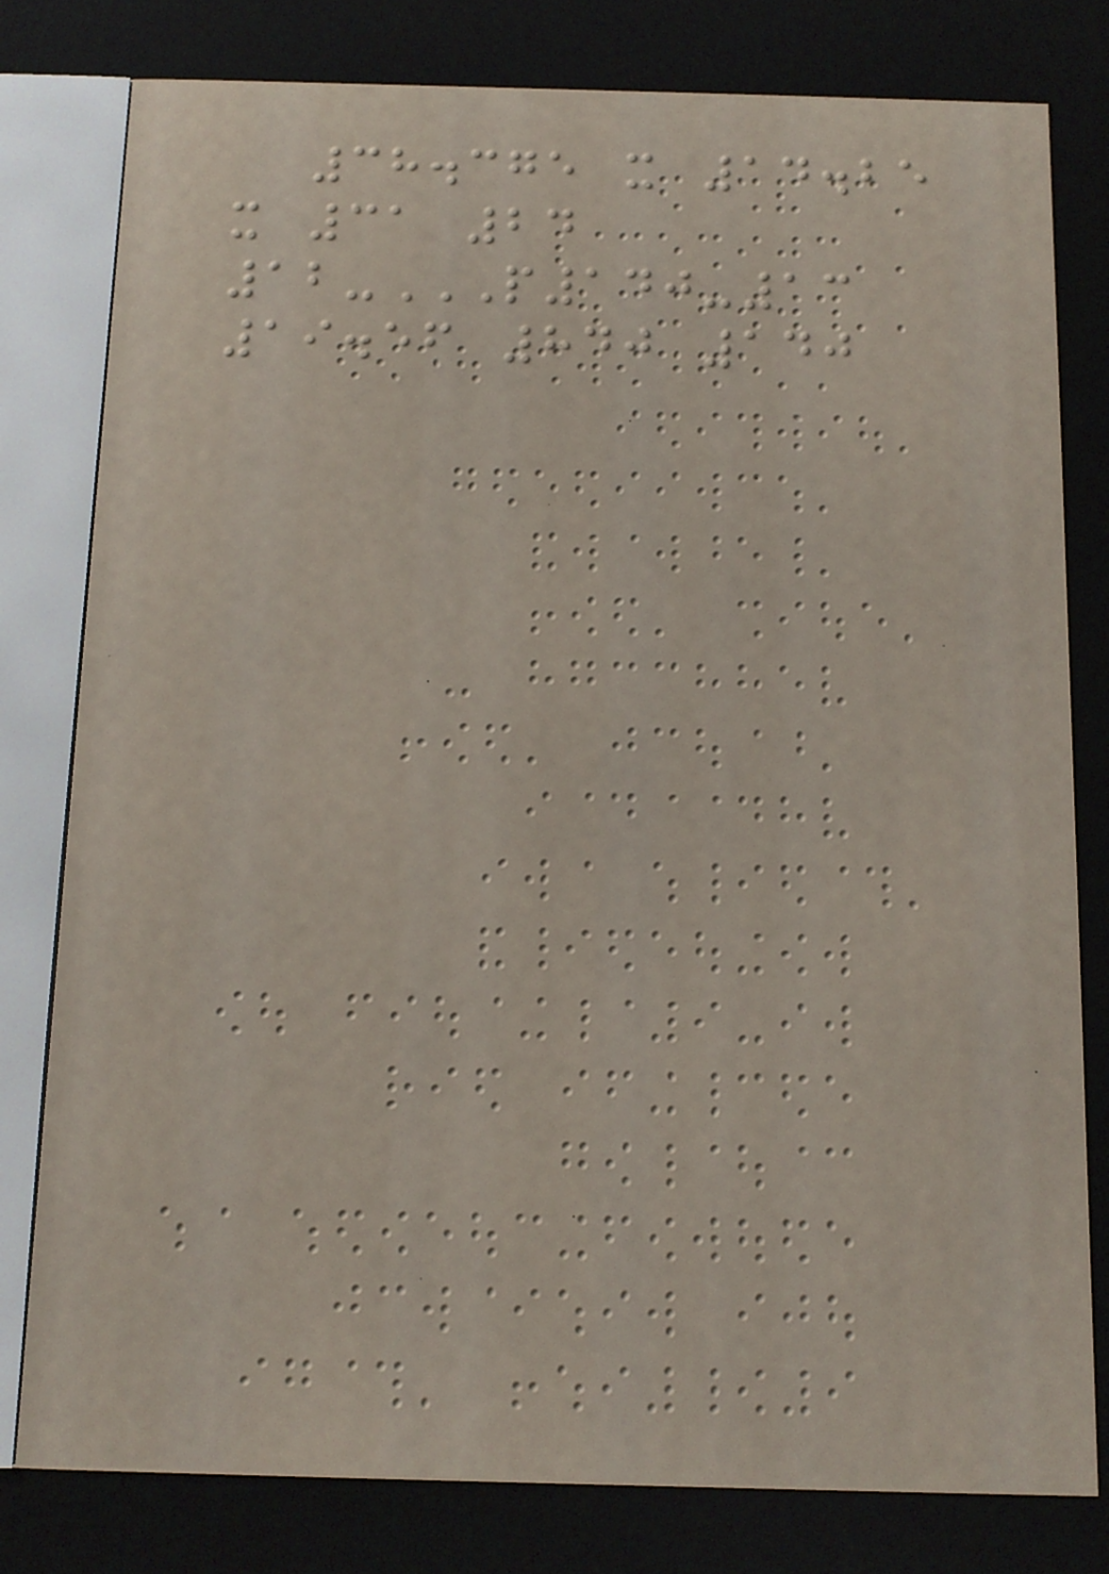38.375 x 14.25
x 31 24
12-P140-13
19.56 840 140
